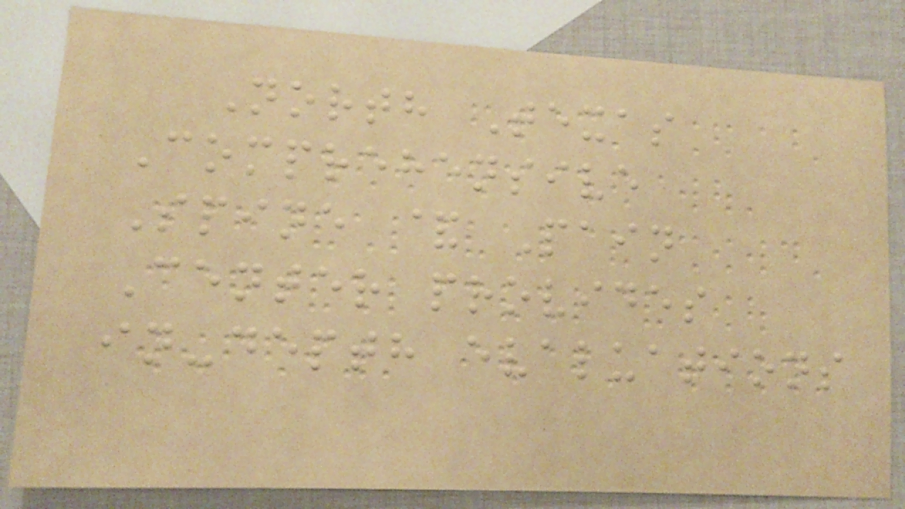North Texas
Comprehensive
Spine & Pain
Center provides
in-depth evaluations
